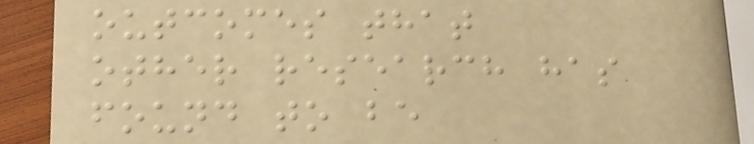outcomes that
other research has
found to be
